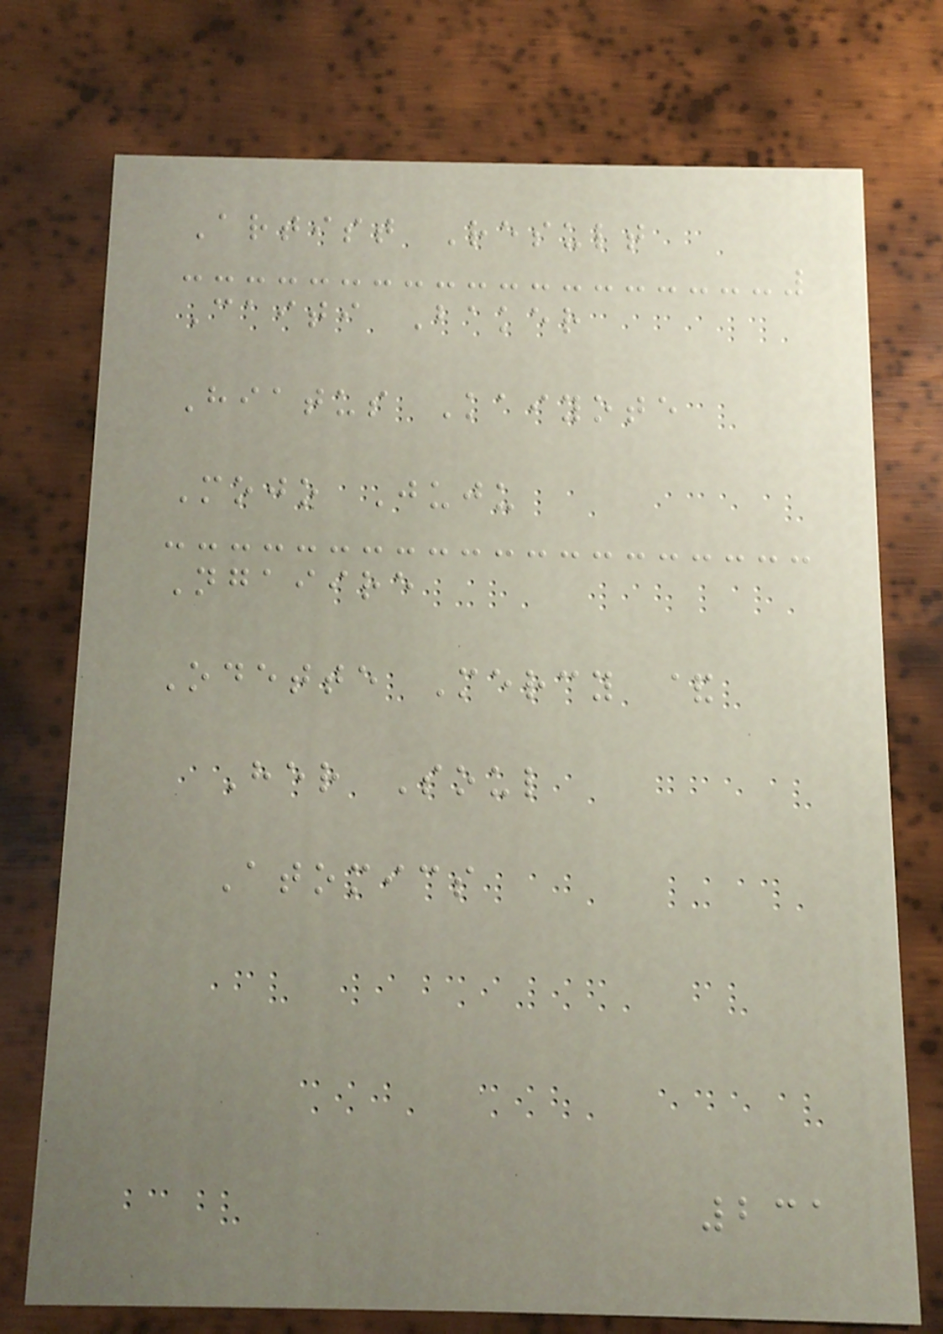Artist Result
Caiti Baker
Hiatus Kaiyote
Mojo Juju
Ngaiire
Odette Mercy &
Her Soul
Atomics
231
